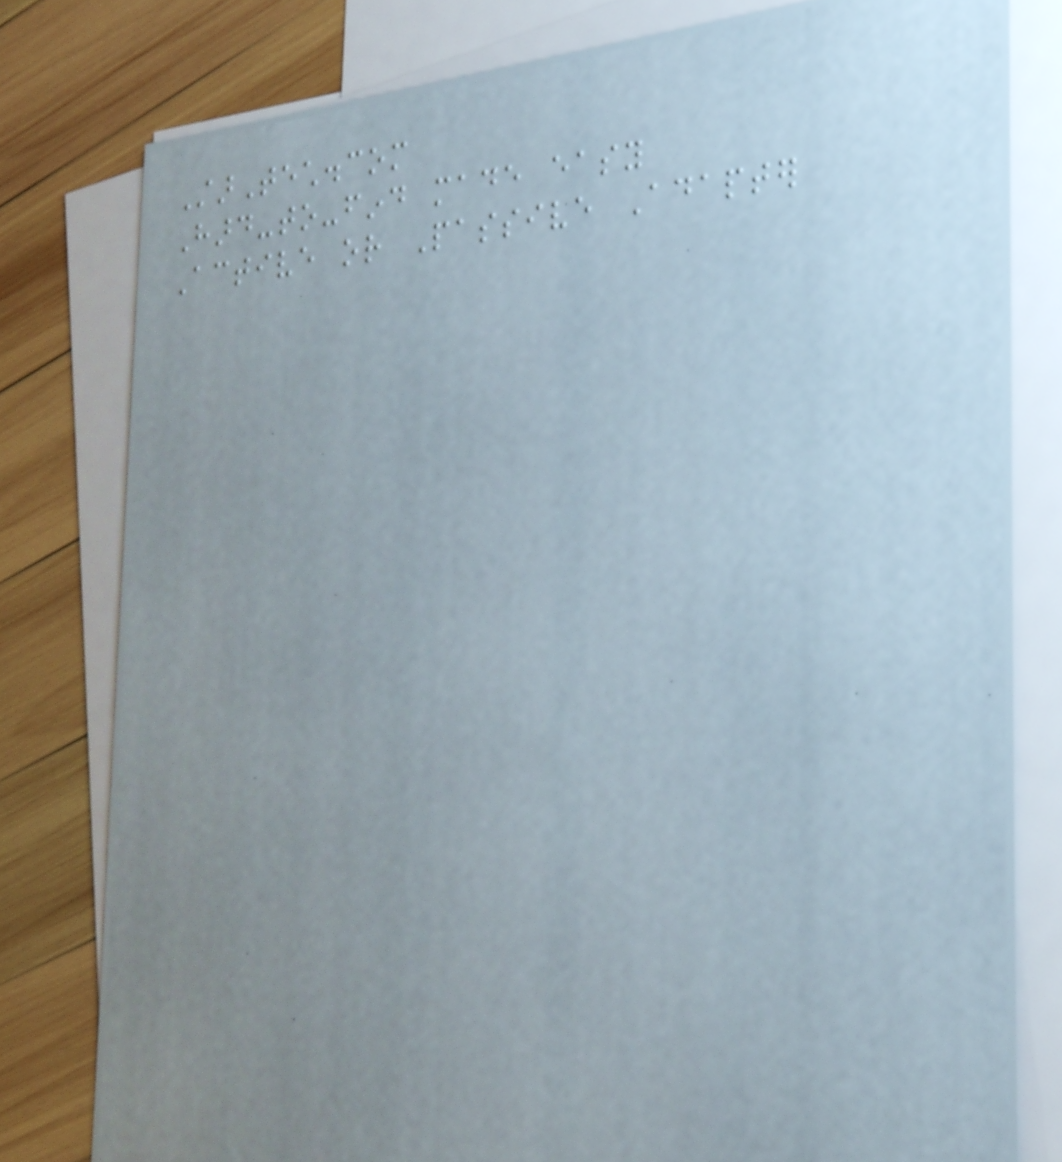StarTech.com
Hard-to-find made easy
Active or Passive Adapter
